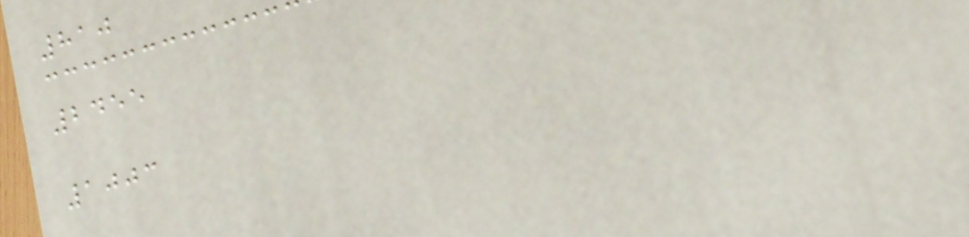810
2455
1003
